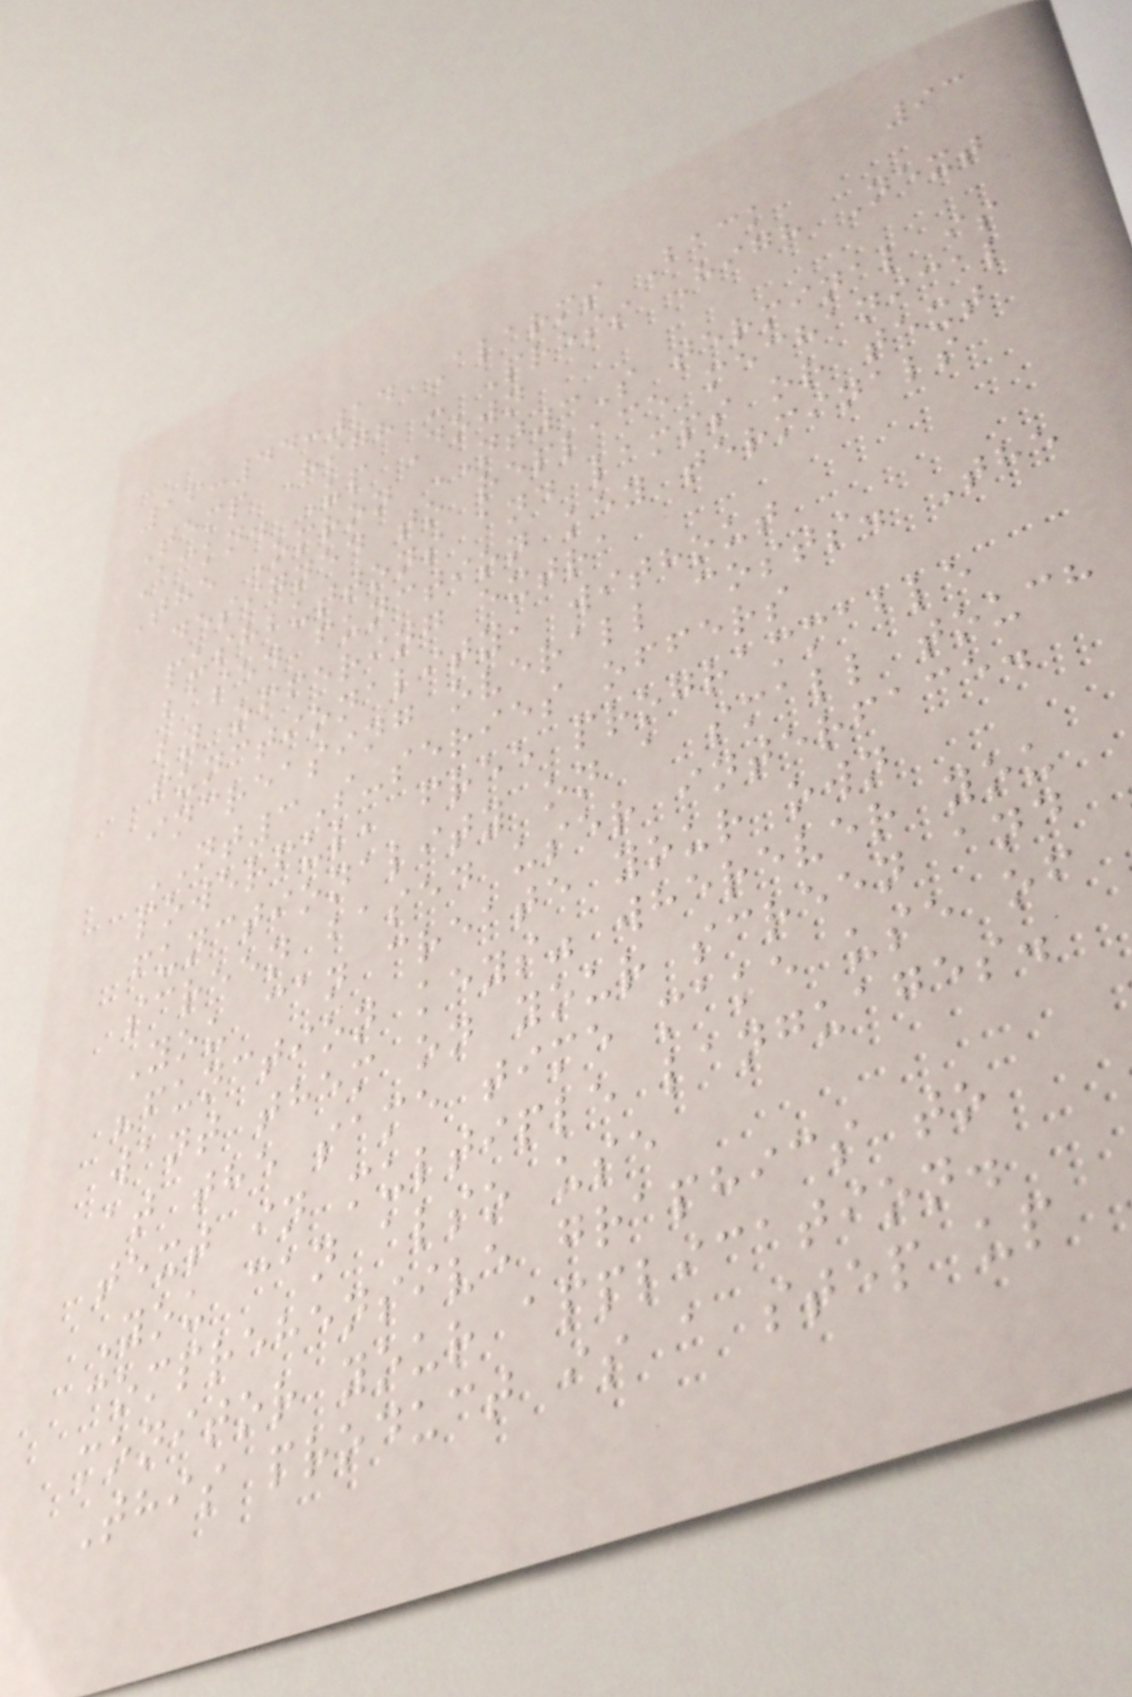93
16:44:14 Alarms Back
Temp High - Press High Next
Ackn. Up Down
The Omron NT3S terminal is
designed to replace mechanical
pushbuttons and lamps or text
based function key terminals
by offering extra
functionality, without
increasing overall costs. The
NT3S-series offers
powerful, free programmable
functionality on a small touch
screen based user interface.
You can create your own
"function keys" wherever you
want them on your screen and
at the same time make use of
text in multiple languages.
You can also use
comprehensive graphics to
monitor your application.
This product is a step up
